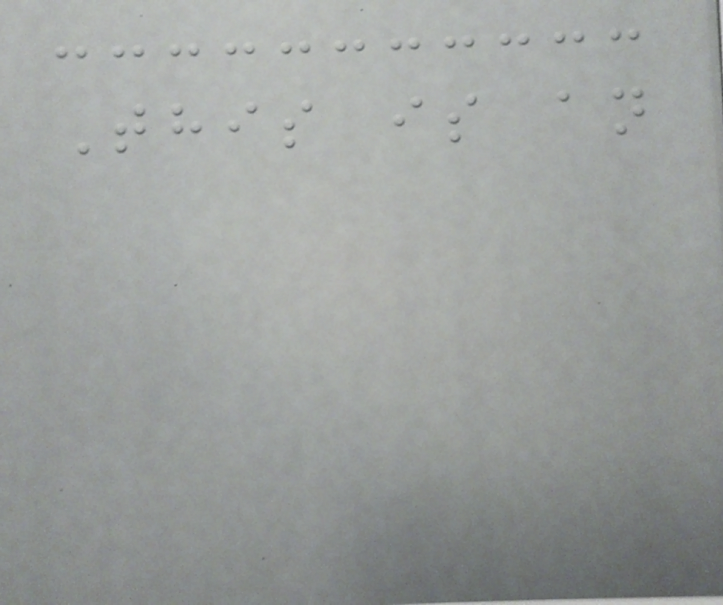This is an
